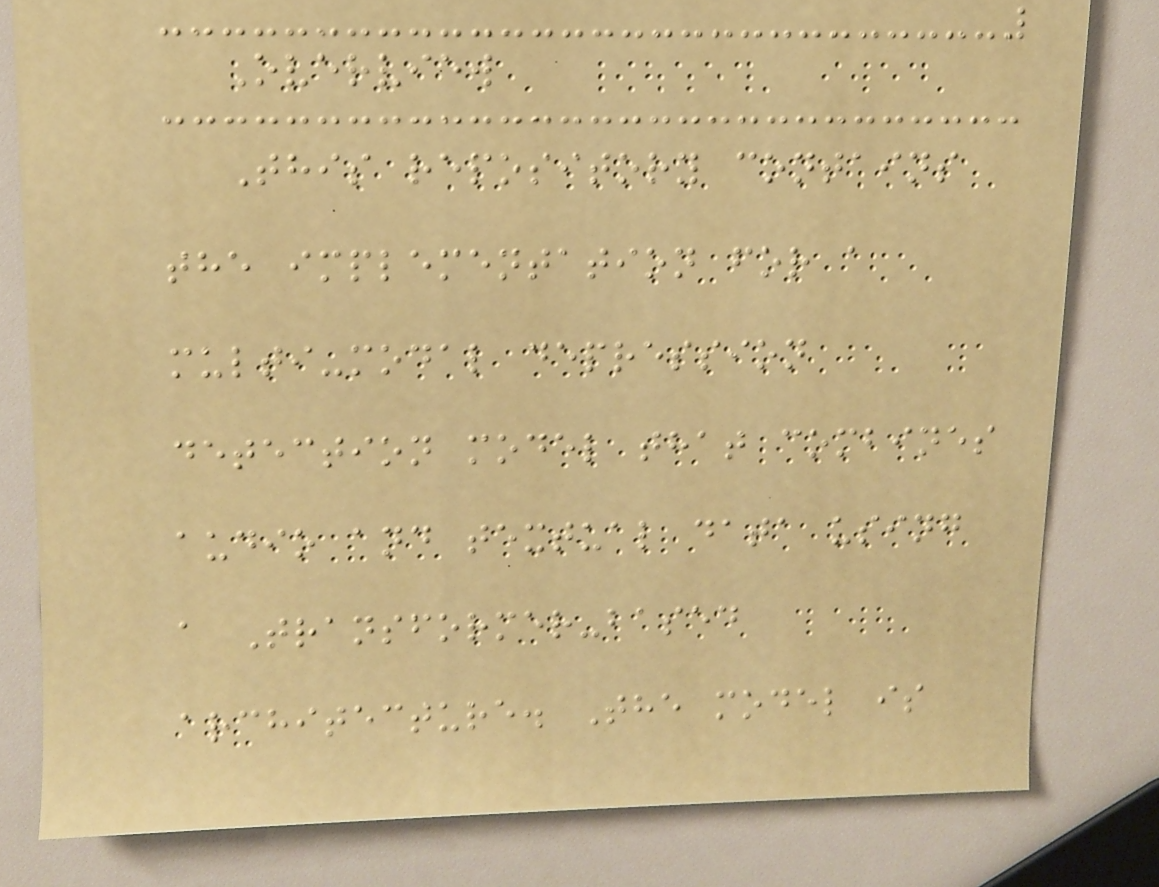Overview
This repository contains
the implementation for a
multi-modal depression
detection model that combines
audio and textual data using
a Transformer-based
architecture. The model is
